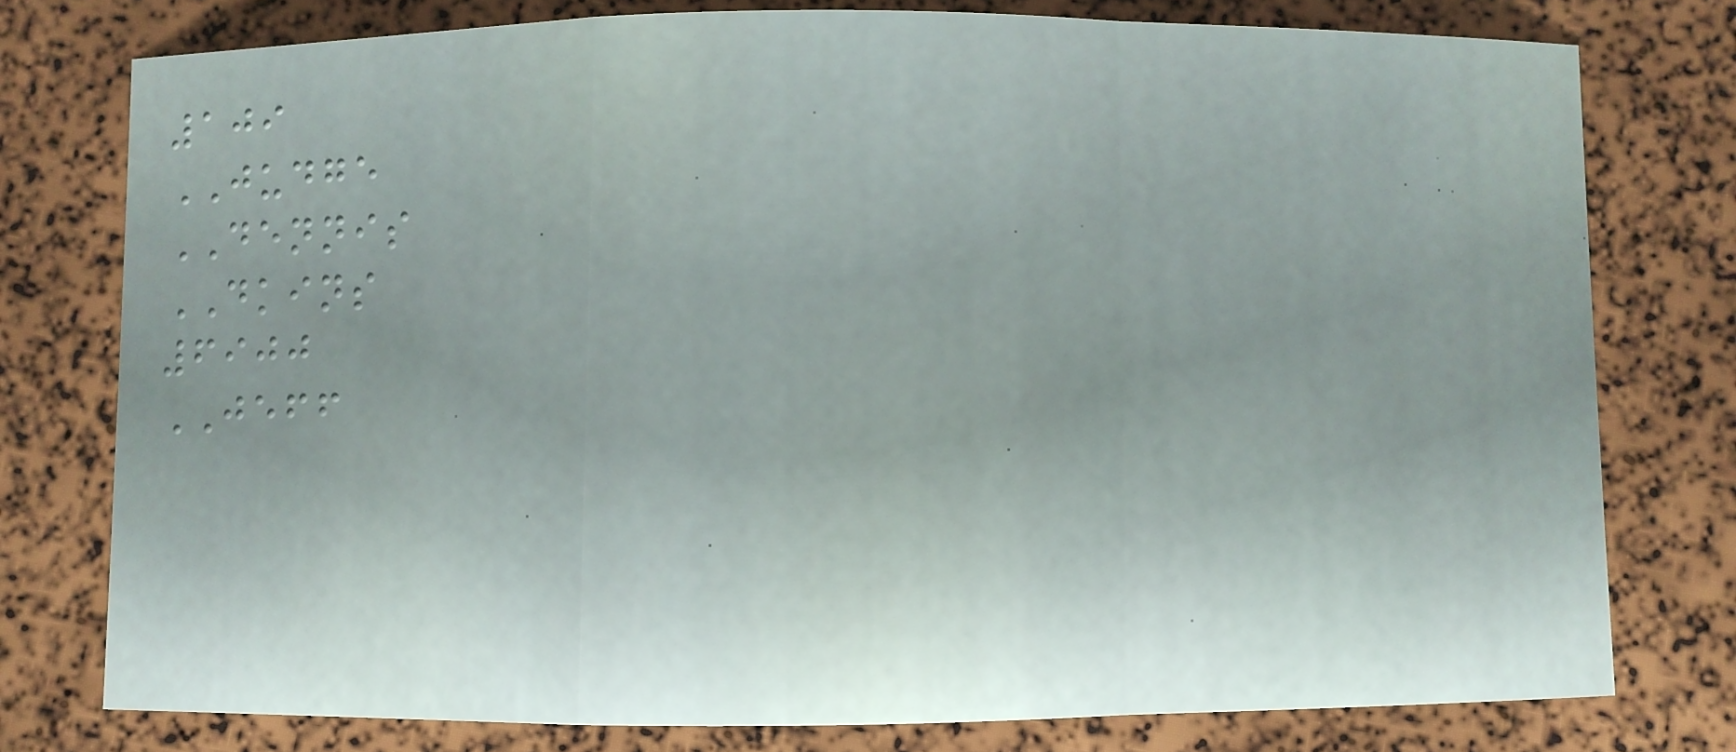109
JUDGE
DENNIS
DKINS
6900
JEFF
